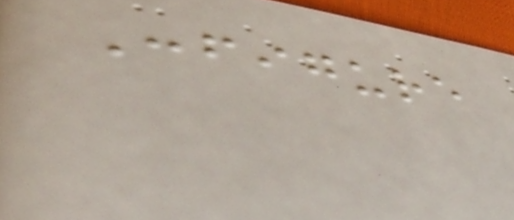Configure
